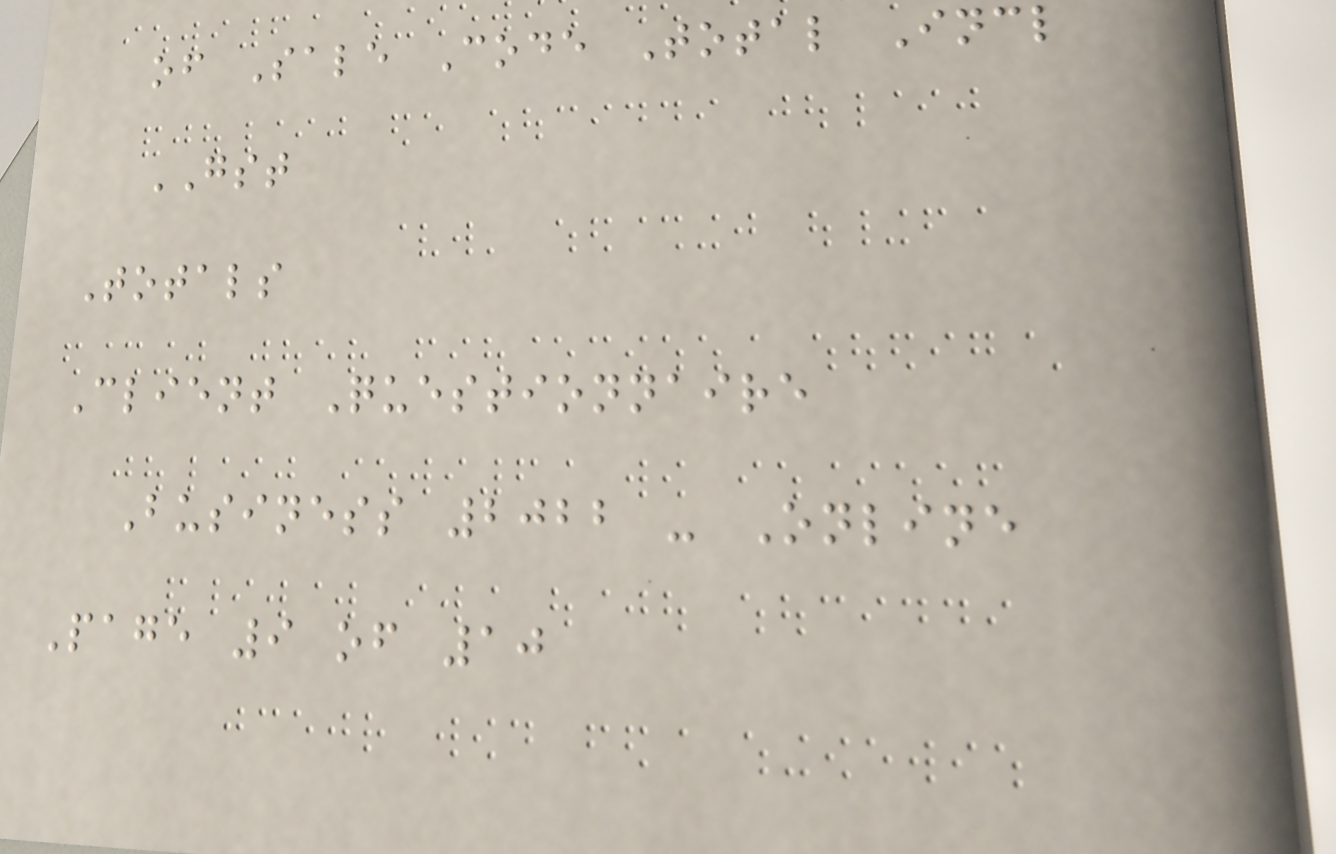of Sale Code Total Incl
GST
Totals
Client Questionnaire
Business 2022 - Online
Page 9 of 10
